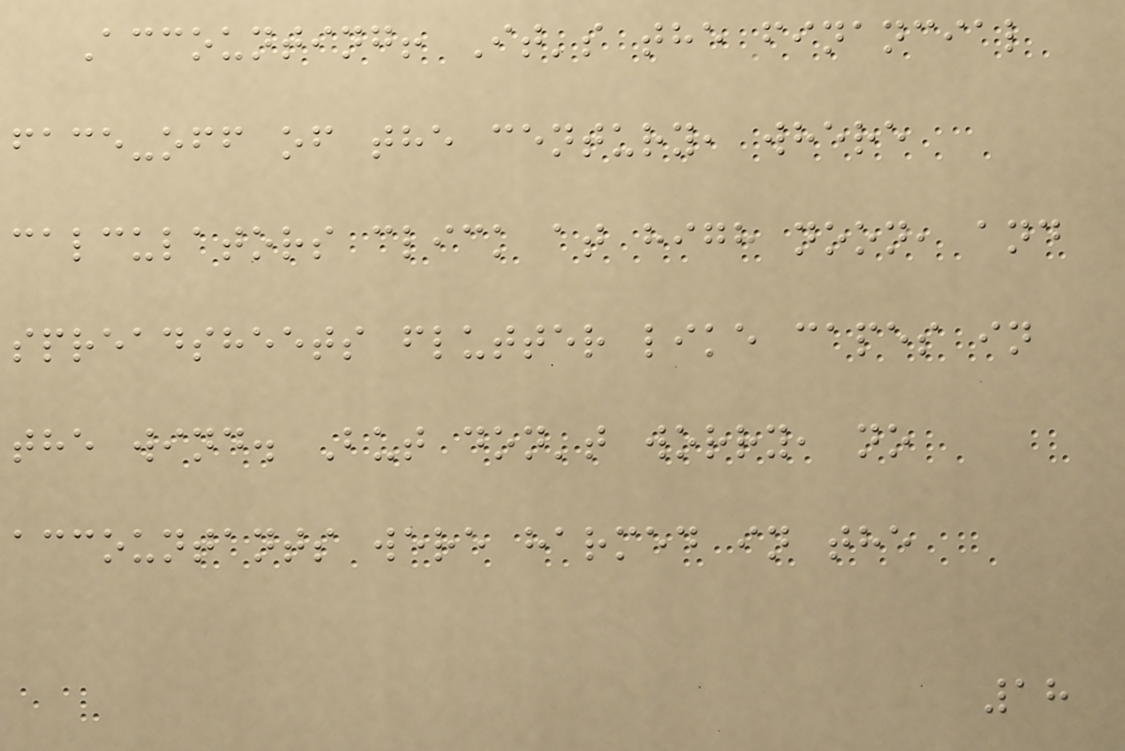Accounting! It's the financial
face-off of the century, where
calculators click at high noon, and
spreadsheets flutter like capes in
the wind. But don't worry, no
accountants were harmed in the
18
